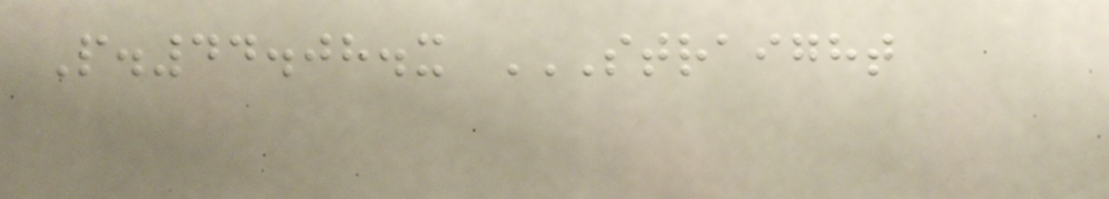P.44.08.x STRAIGHT
